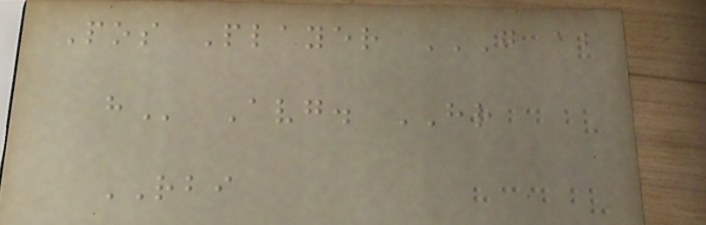Pos Player G AB
H Avg. HR
RBI
